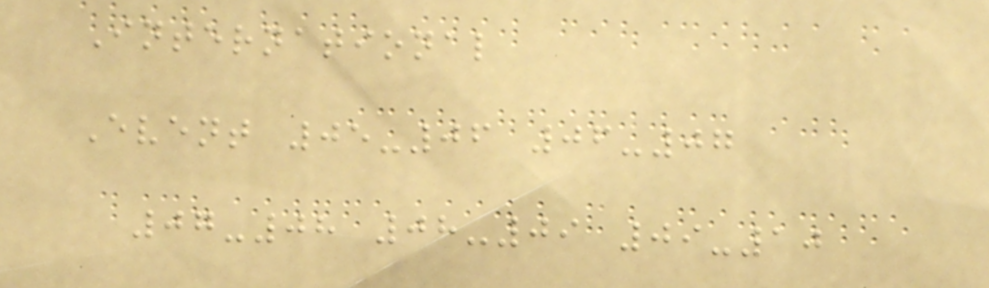International
Event 05-06 06-07
07-08 08-09 09-10
